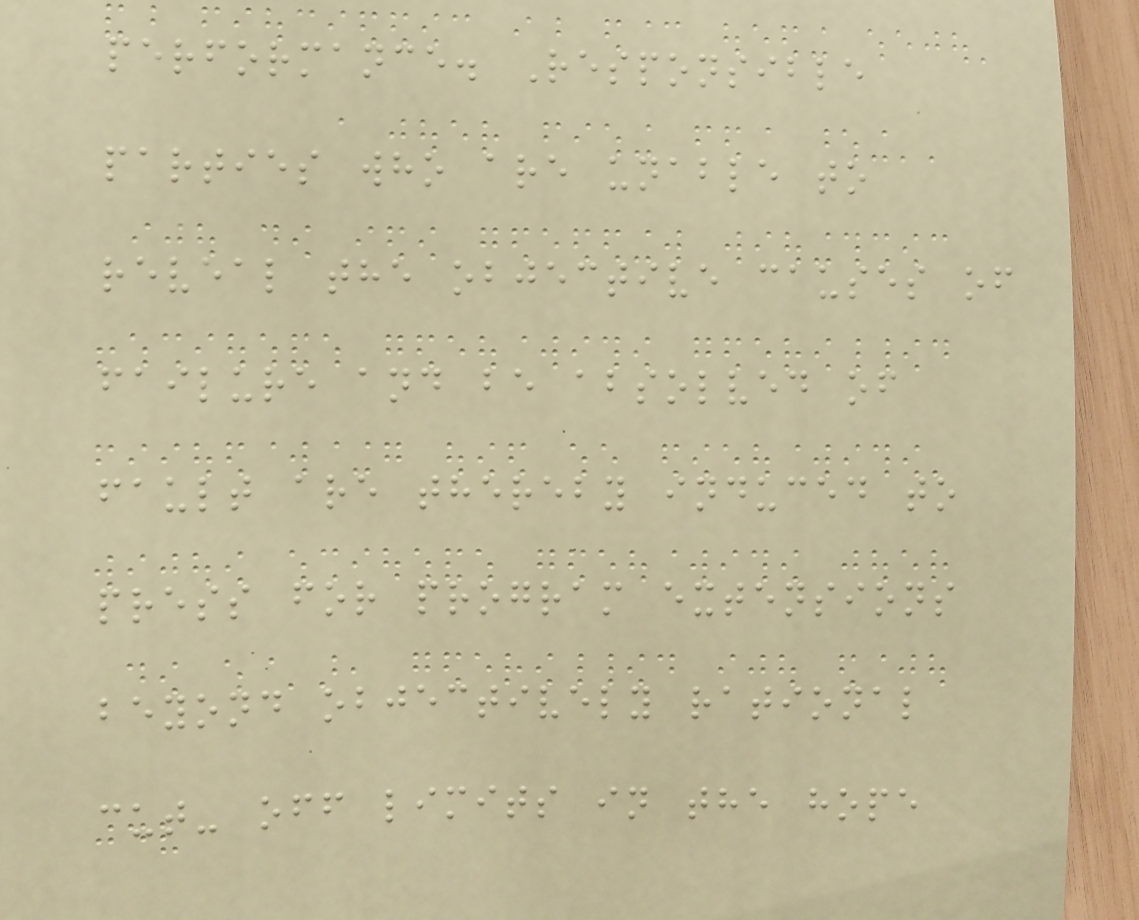performance. Responsible
parties who are unable to
reveal the objective causes of
failure and be absolved of
fault are thereby induced to
press for program extensions
beyond objectively rational
cut- off limits in the hope
